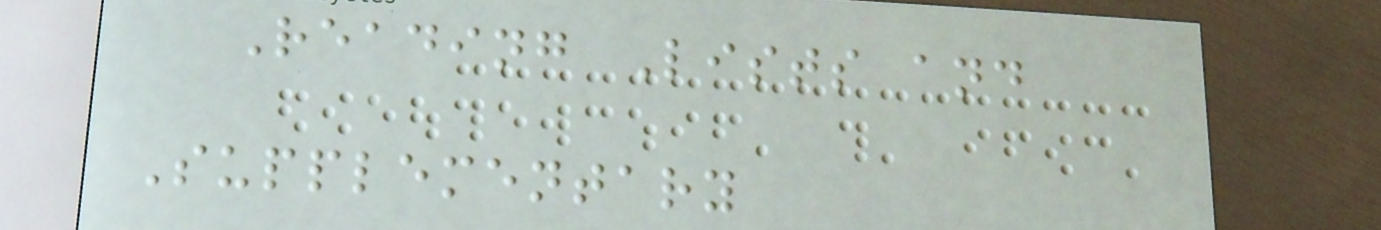Reading Lists and
Supplementary
